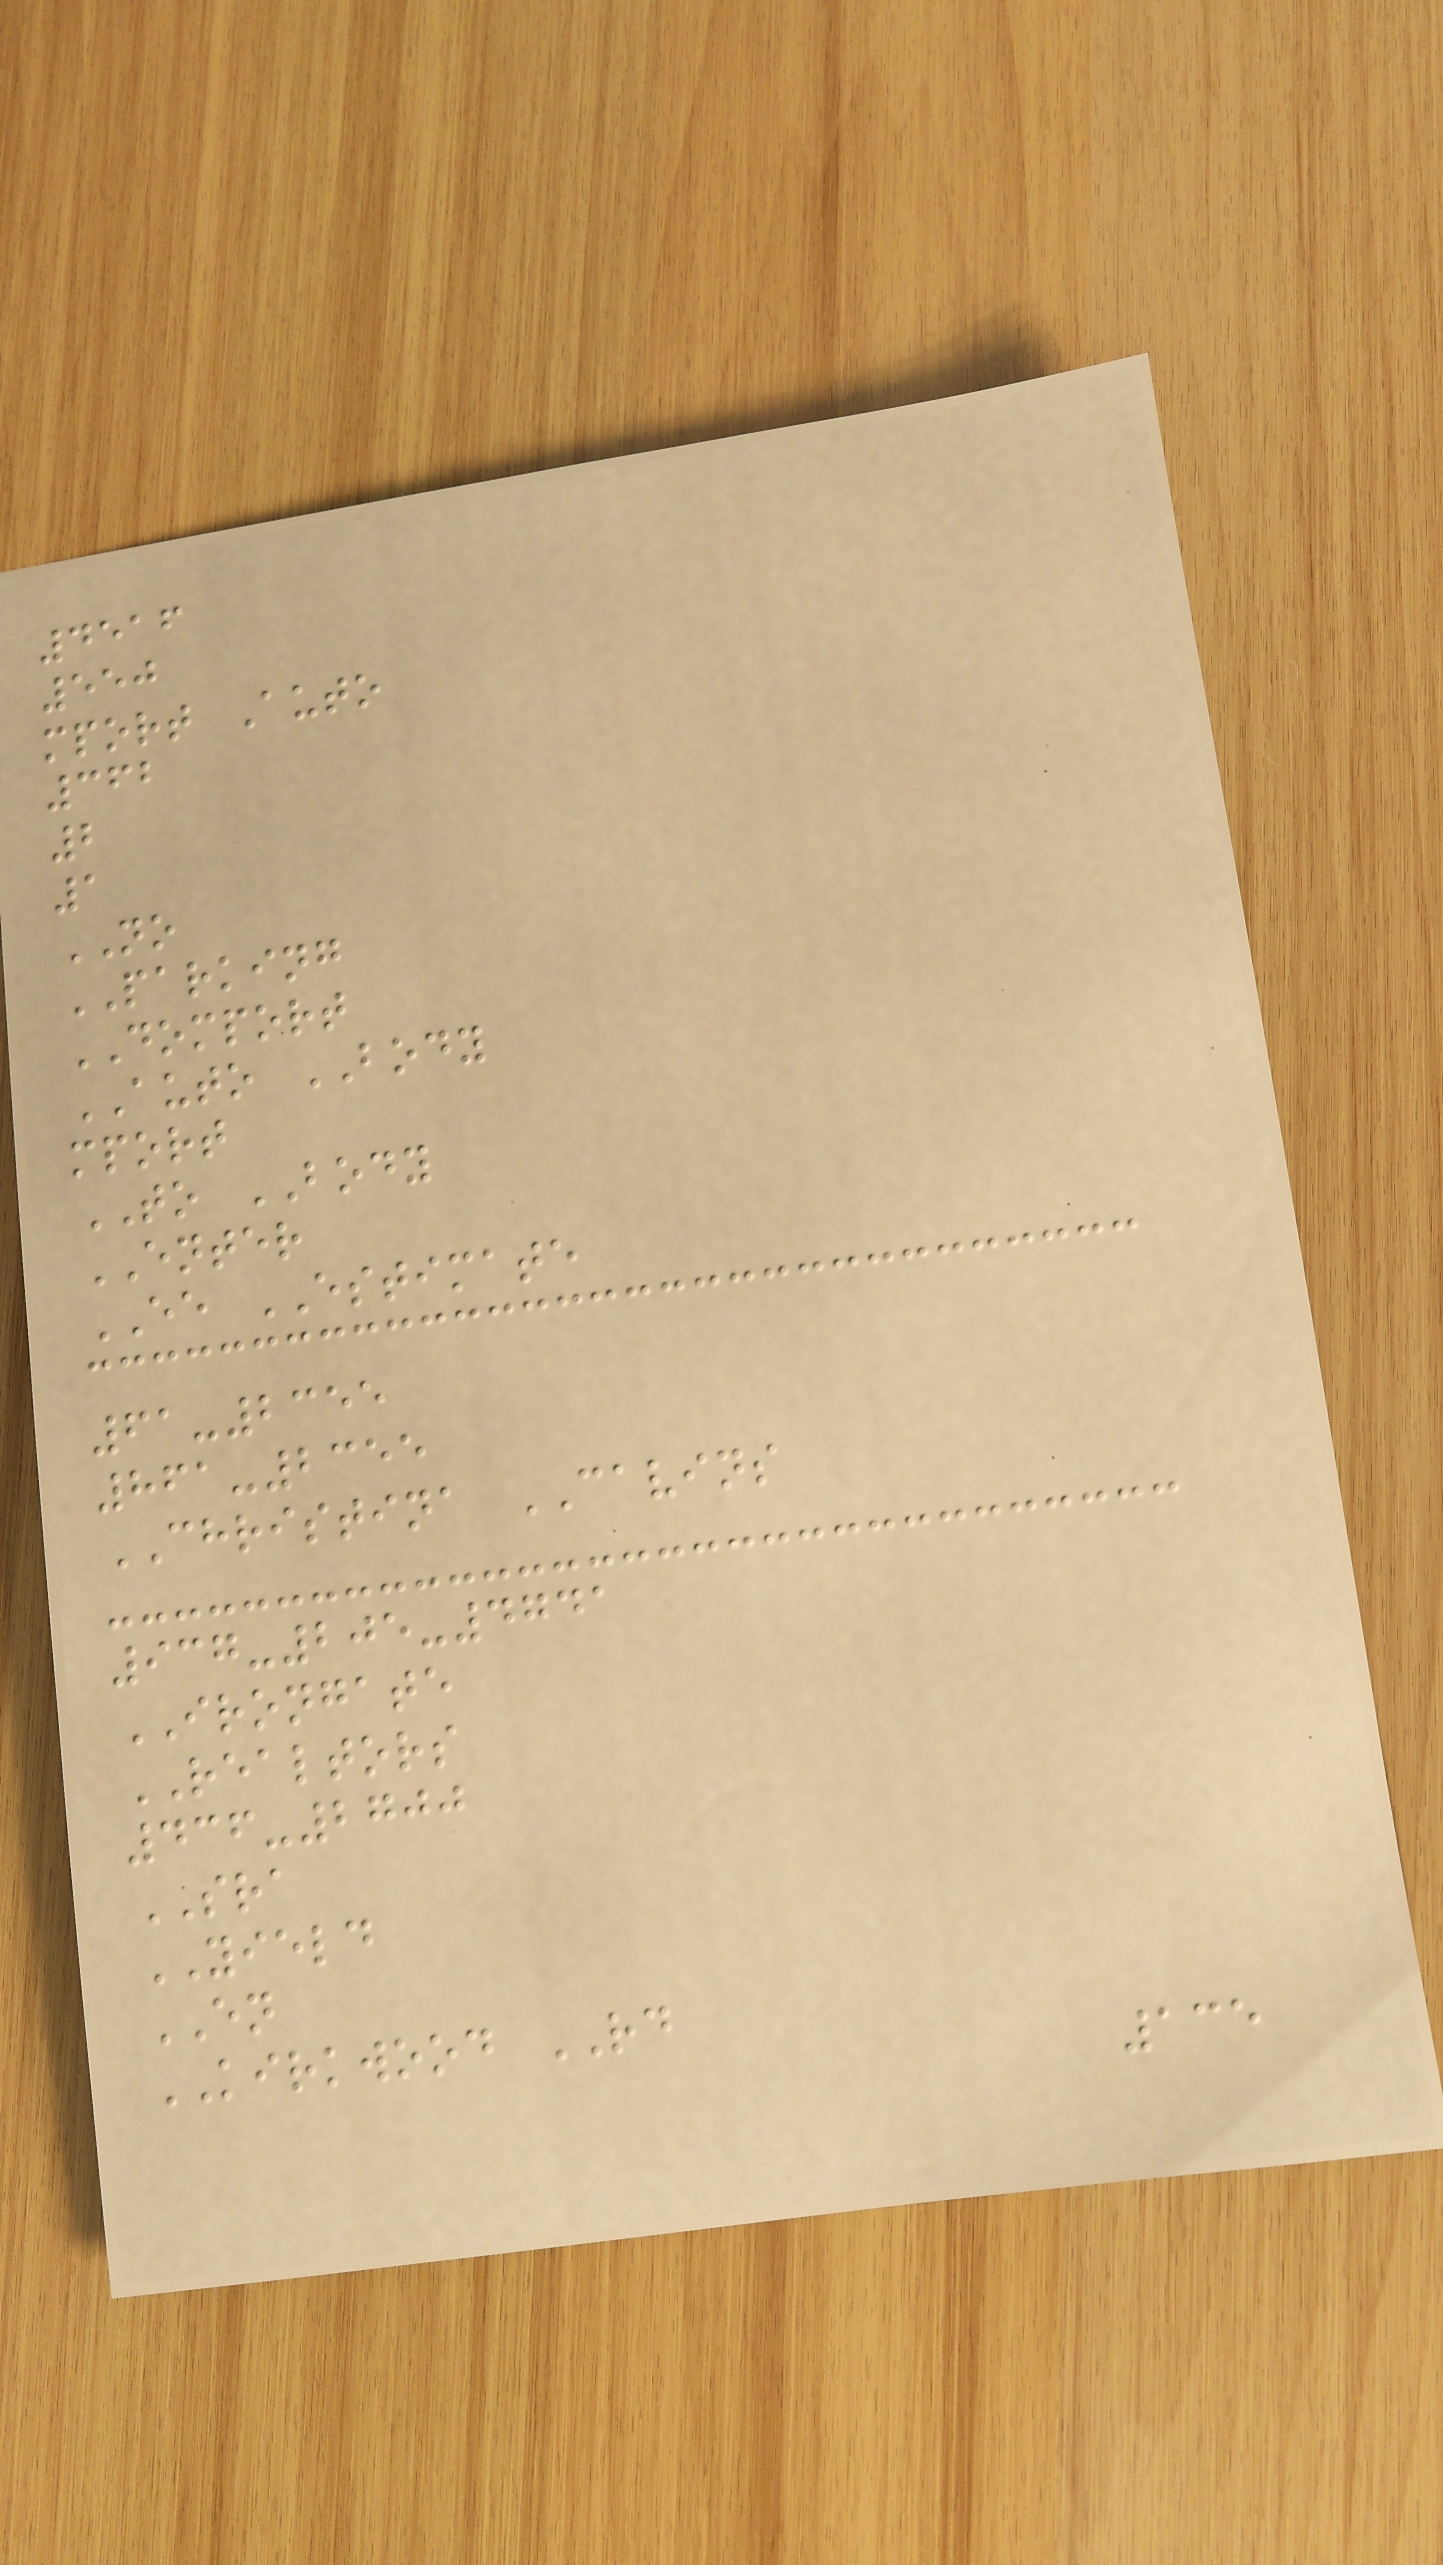4516
550
mport Auto
362
2
1
NO
PARKING
DOMPORT
AUTO BODY
mport
TO BODY
ENTER
EE ESTIMATE
61-2355
861-2355
CHRISTINA CAVINS
937-205-4741
IRONGATE
REALTORS
436-2700
SRA
YIELD
EN
KIRKWOOD RD
135
